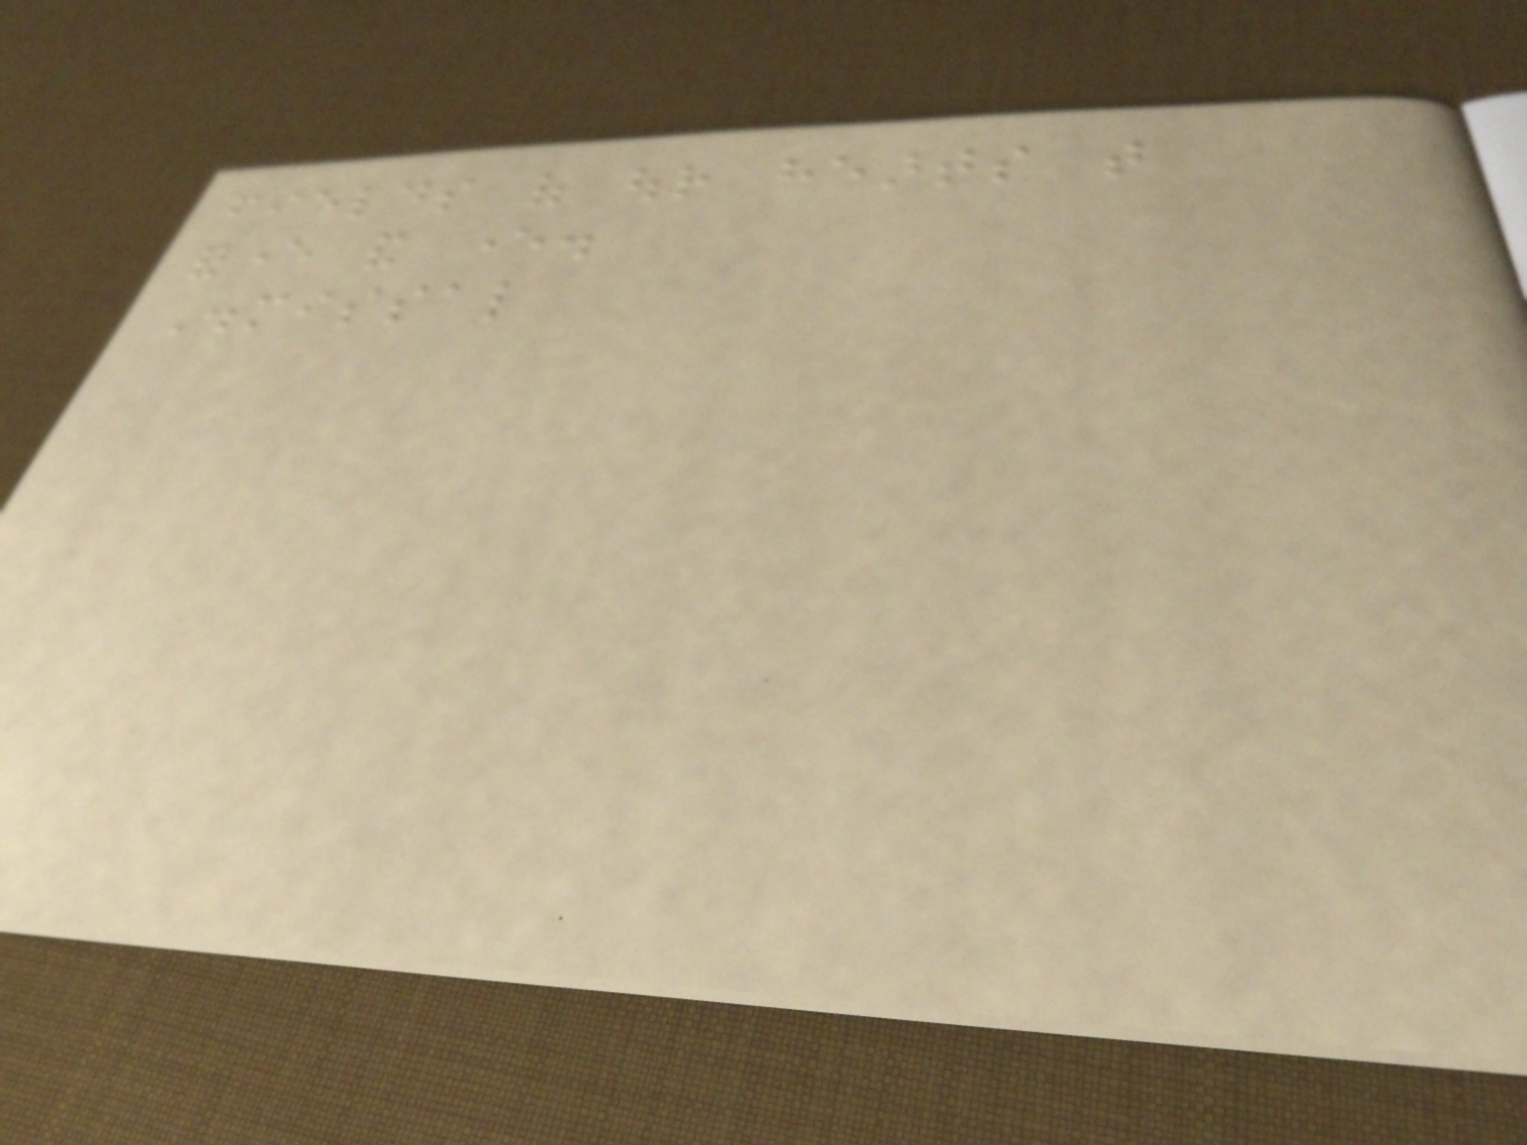fields of our hearts that
forever and ever.
Dismissal
